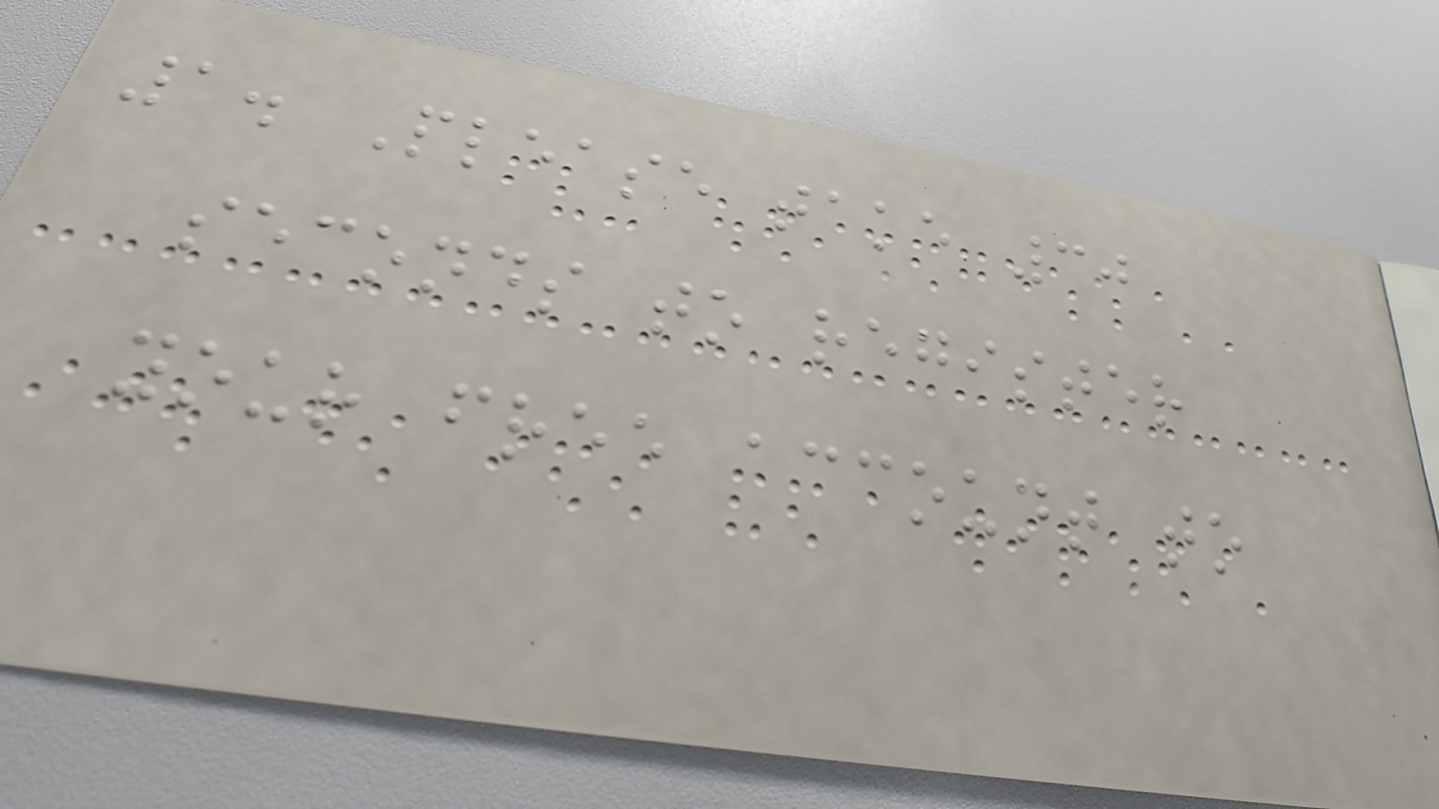1. Please take 30
seconds to register
your free account to
